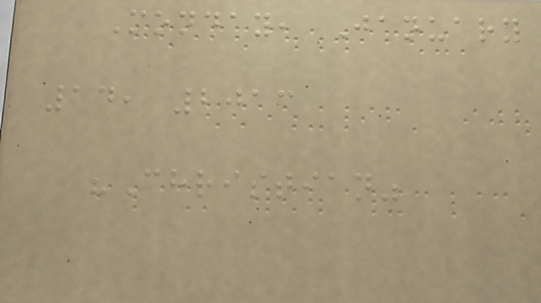Monday, January
14, 2013
"Christian"
